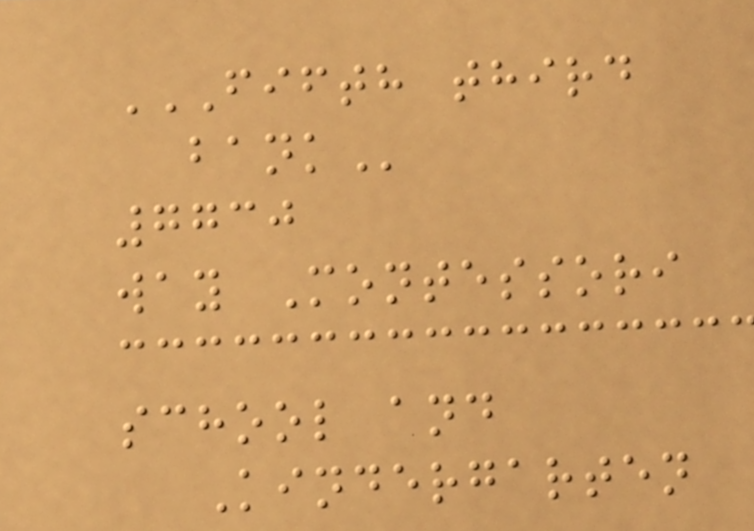FIFTH THIRD
BANK
7730
way Montessori
school and
Kindergarten
